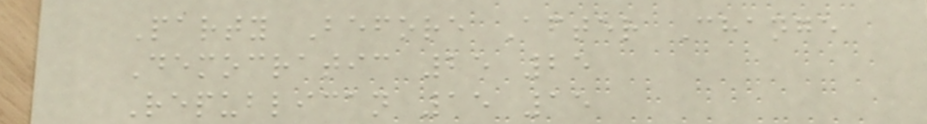Party Before After Change
Democratic 25 25
Republican 15 15
